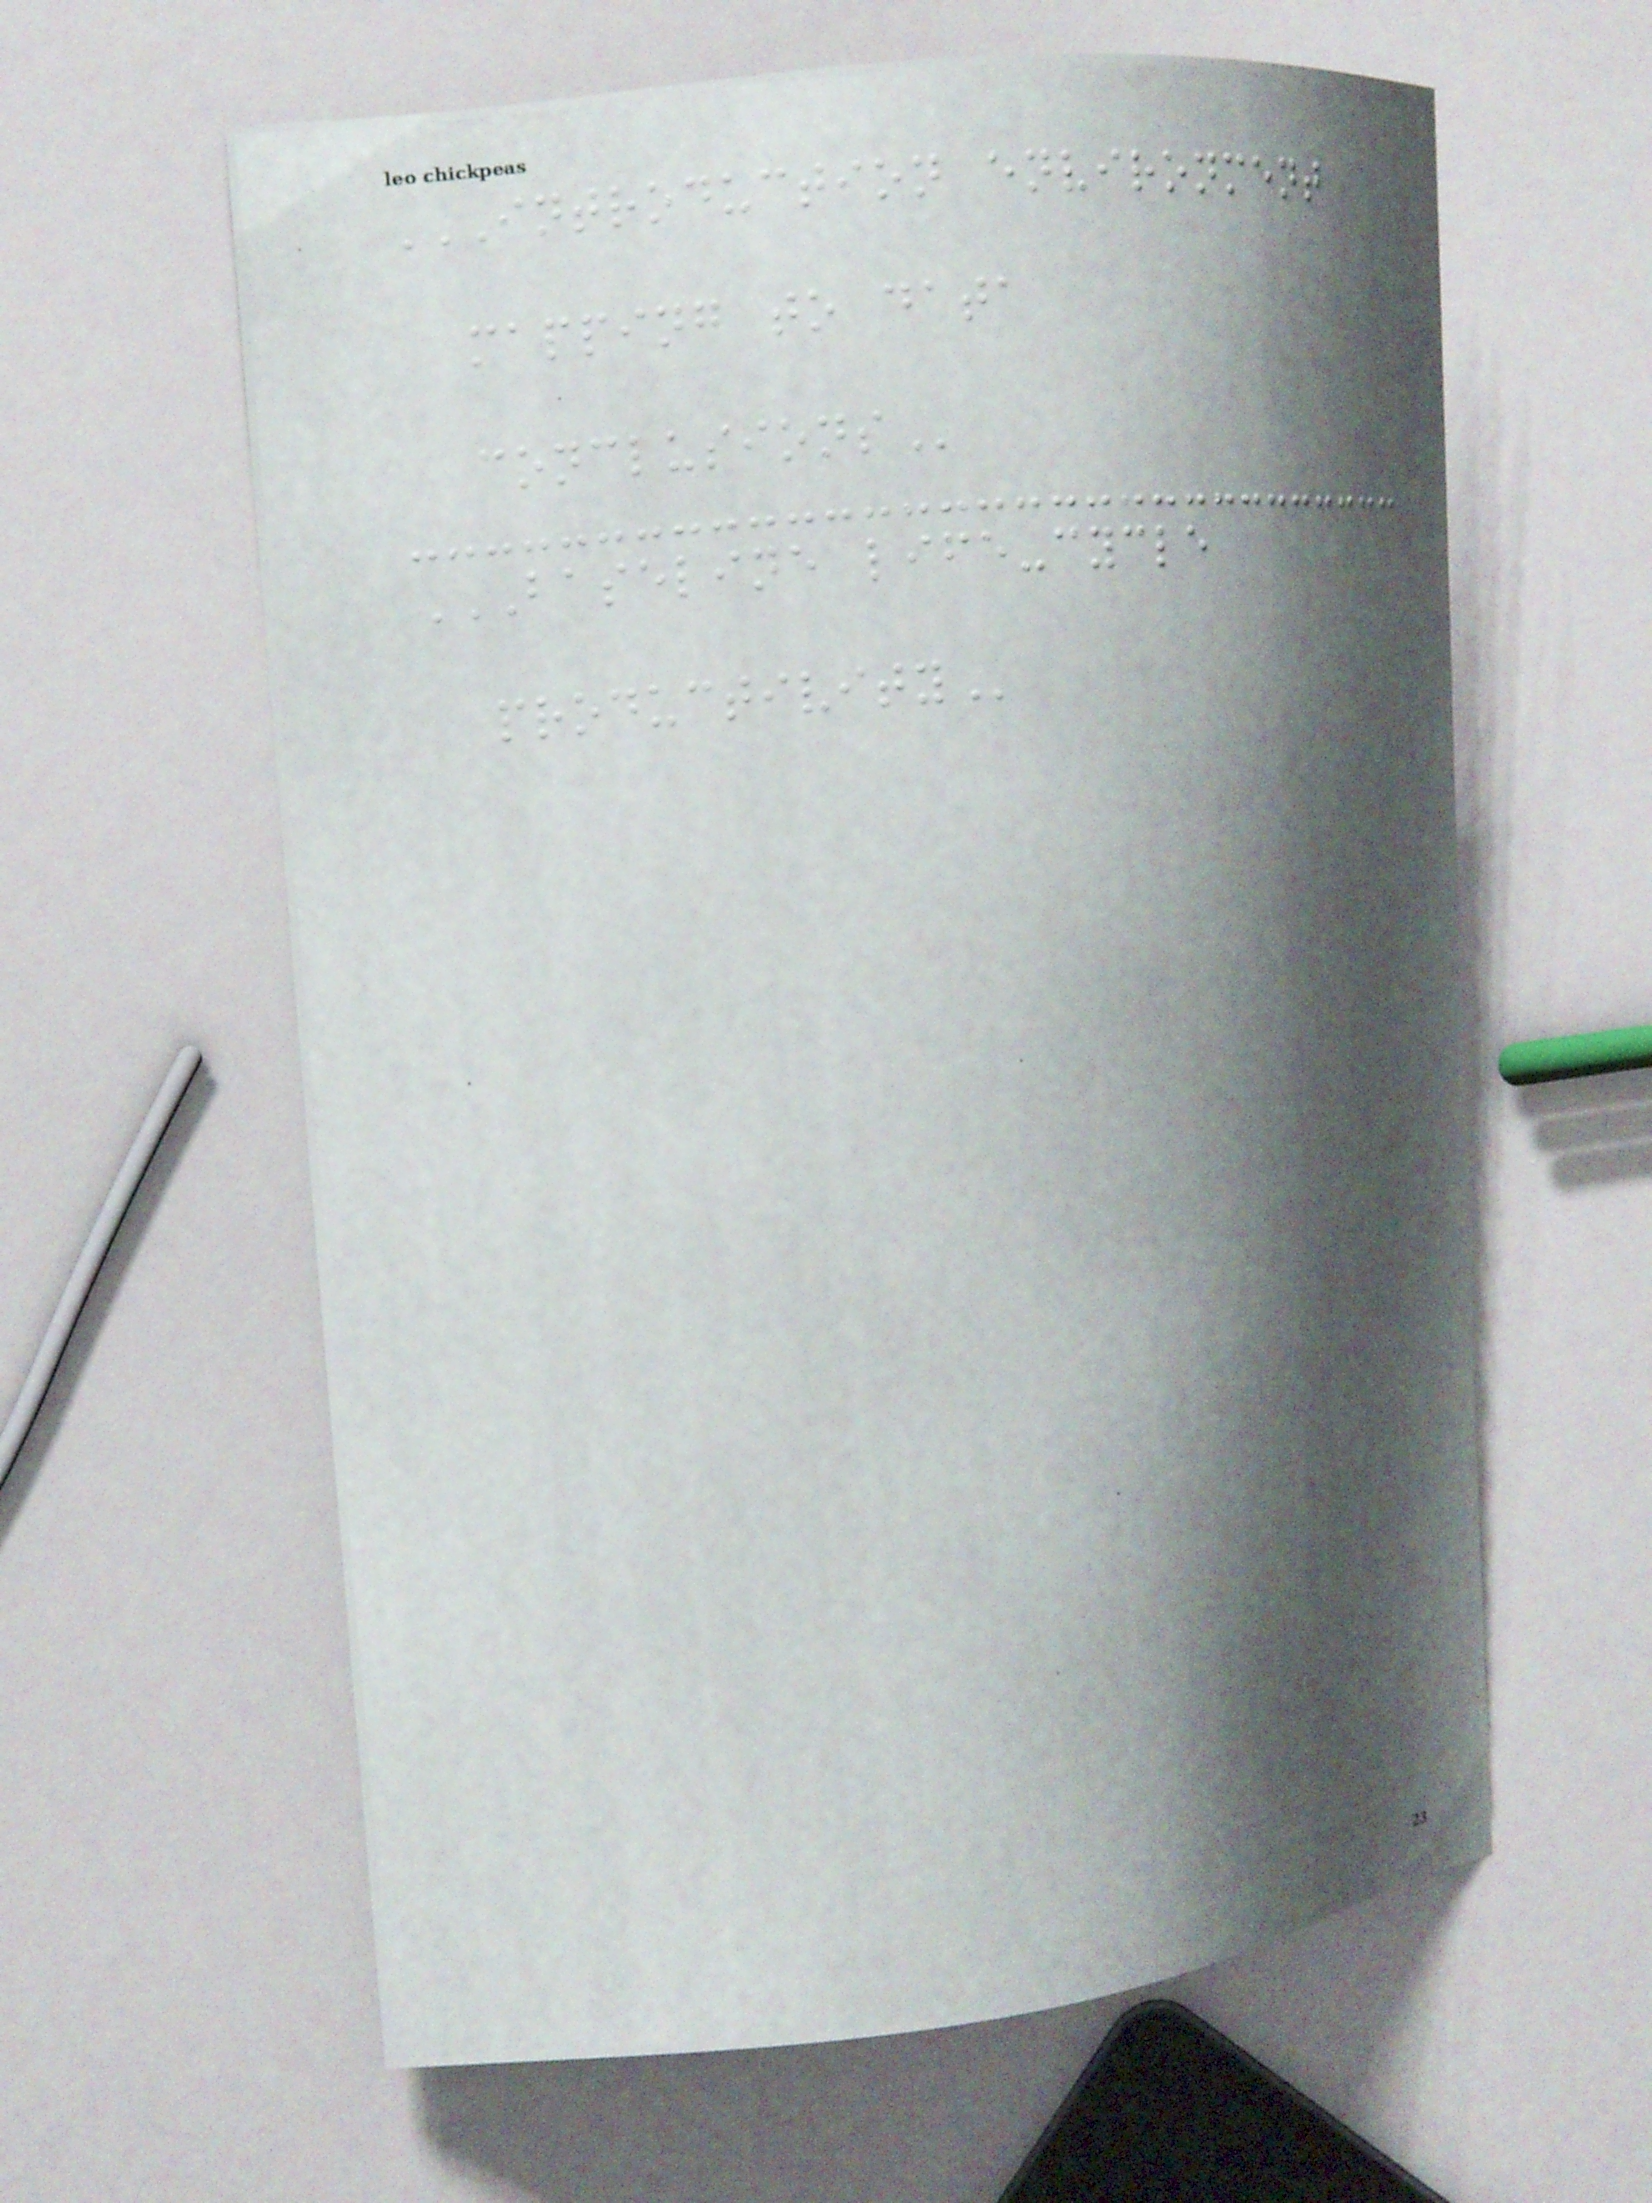INTRODUCTION ENVIRONMENT
MAPPING TO DATA
CONCLUSIONS
BASELINE LIFE-CYCLE
PRODUCTIVITY
